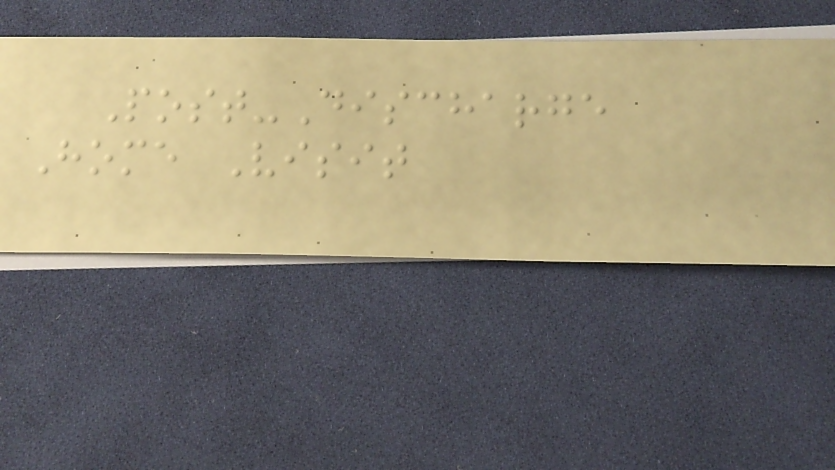Post-Discharge
Home Visit
